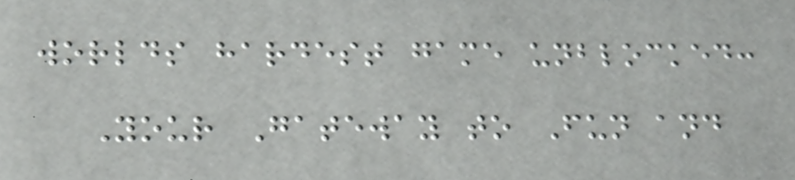worlds hardest game unblocked:
Your Gateway to Fun and
